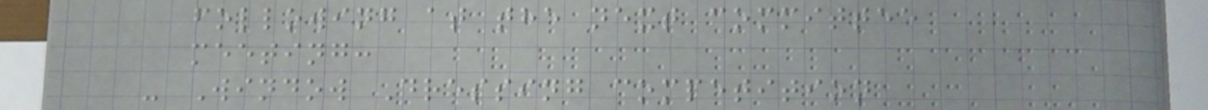following at the next committee
meeting:
- Window Dressing competition
